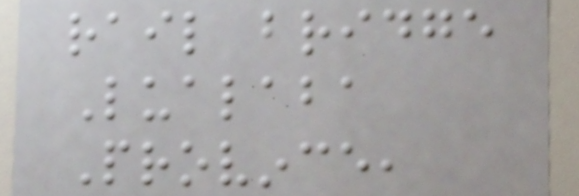rail bridge
Lualaba
Province,
